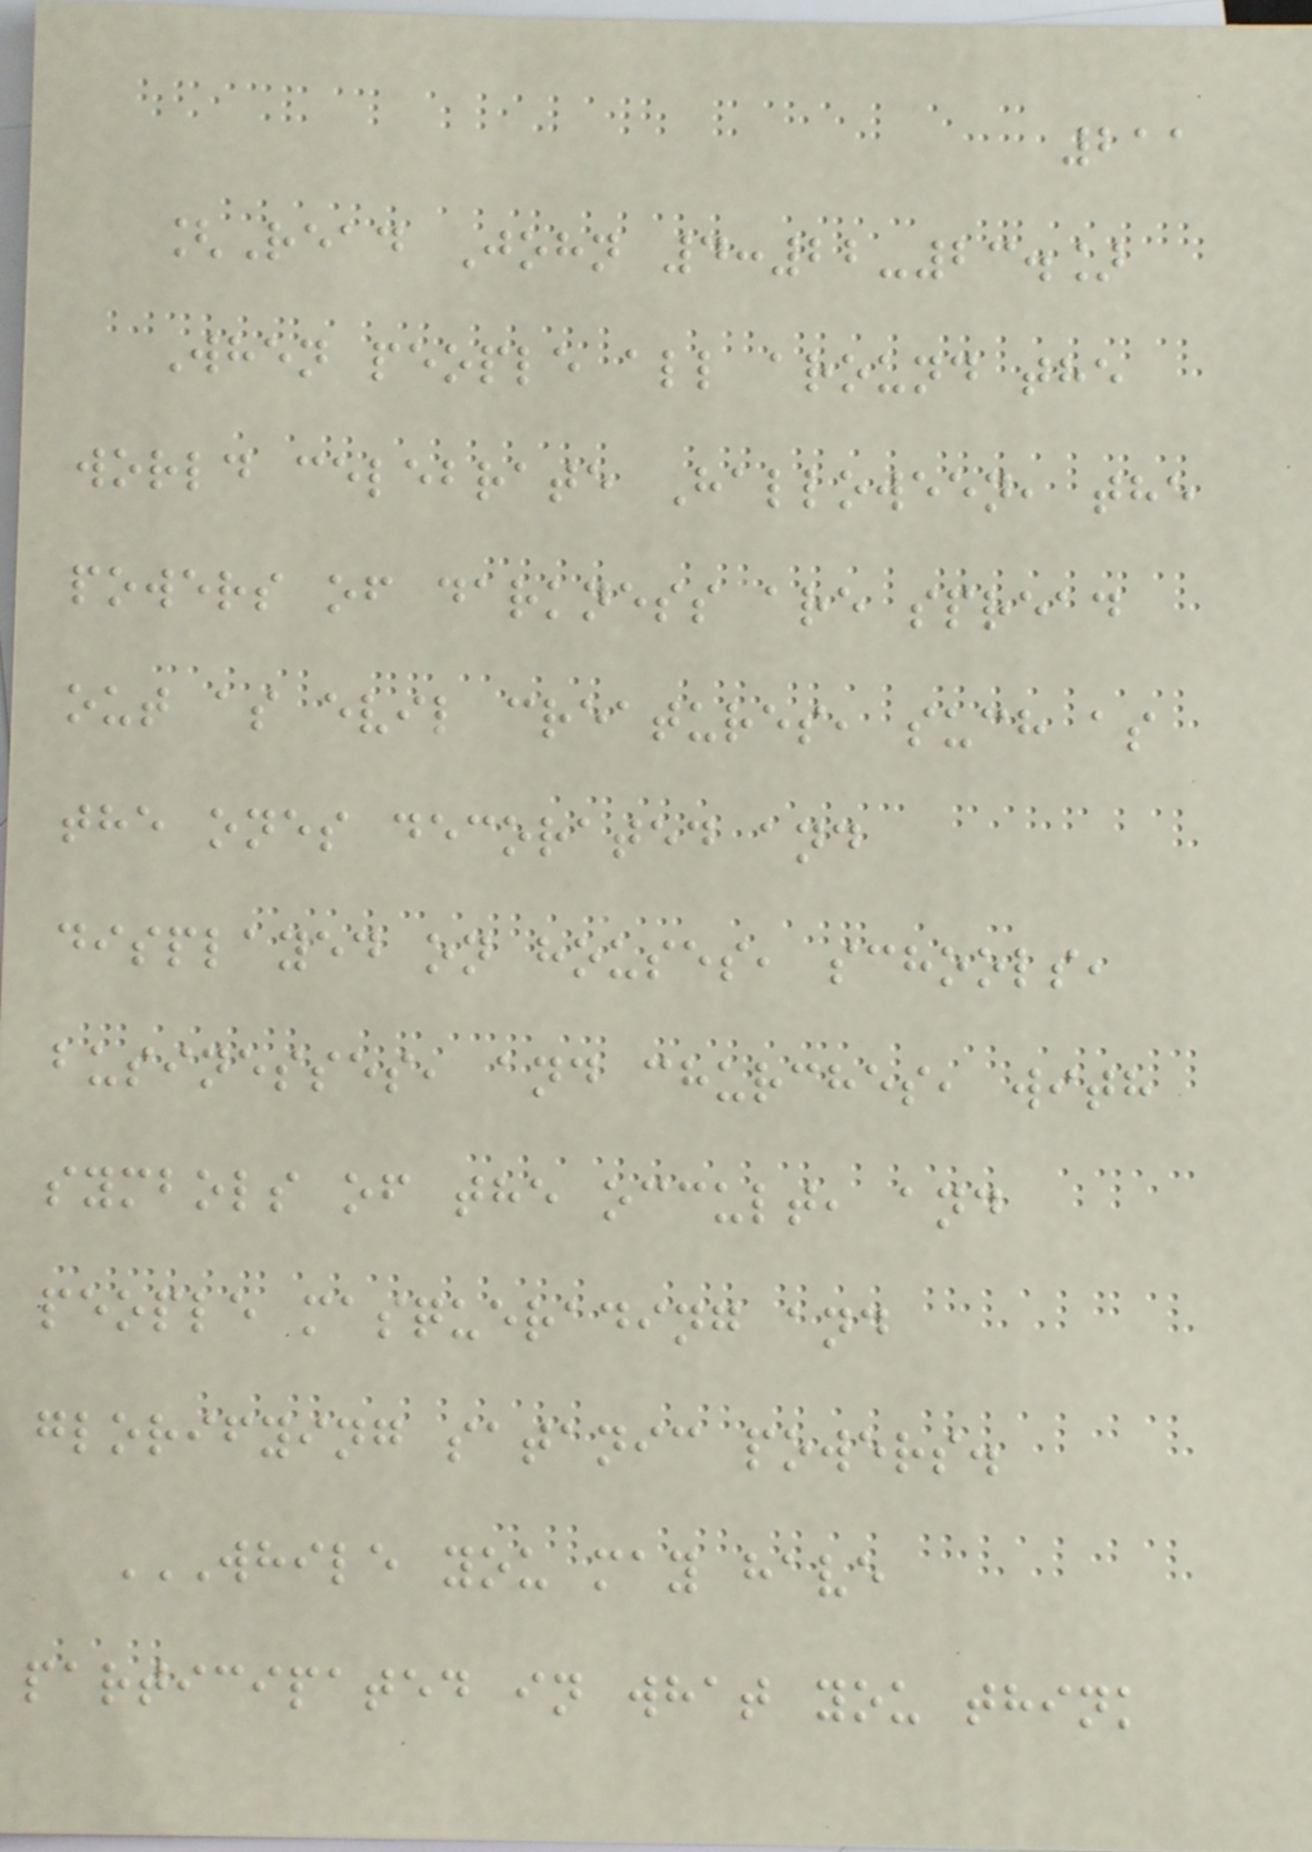211
[Read John 4:22-23.]
When people all around the
world celebrate Halloween, the
powers of darkness are spread
out as evil creatures, such as
the ones decorated and
displayed on houses, schools,
businesses, and churches, with
symbols of the occult, and
people masquerading and
glorifying satanic powers.
WHILE YOU MAY HAVE
PARTICIPATED IN WHAT YOU THINK
